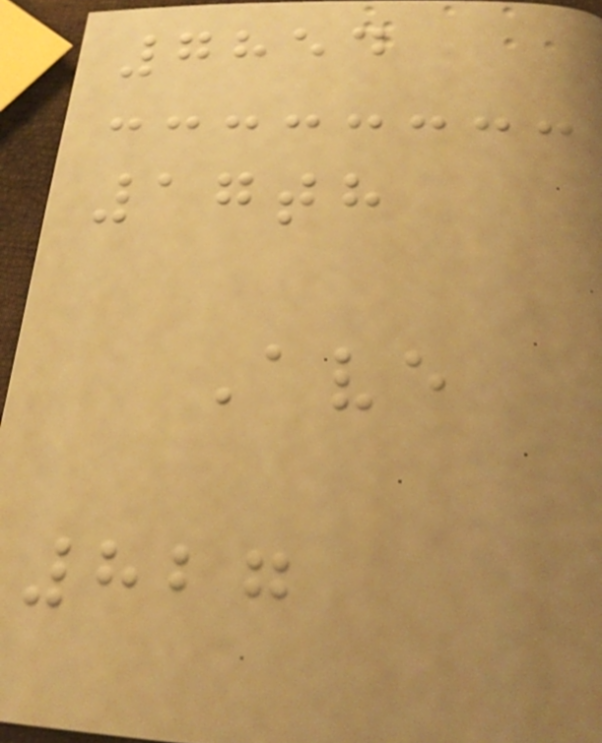7854
17th
Ave
827
